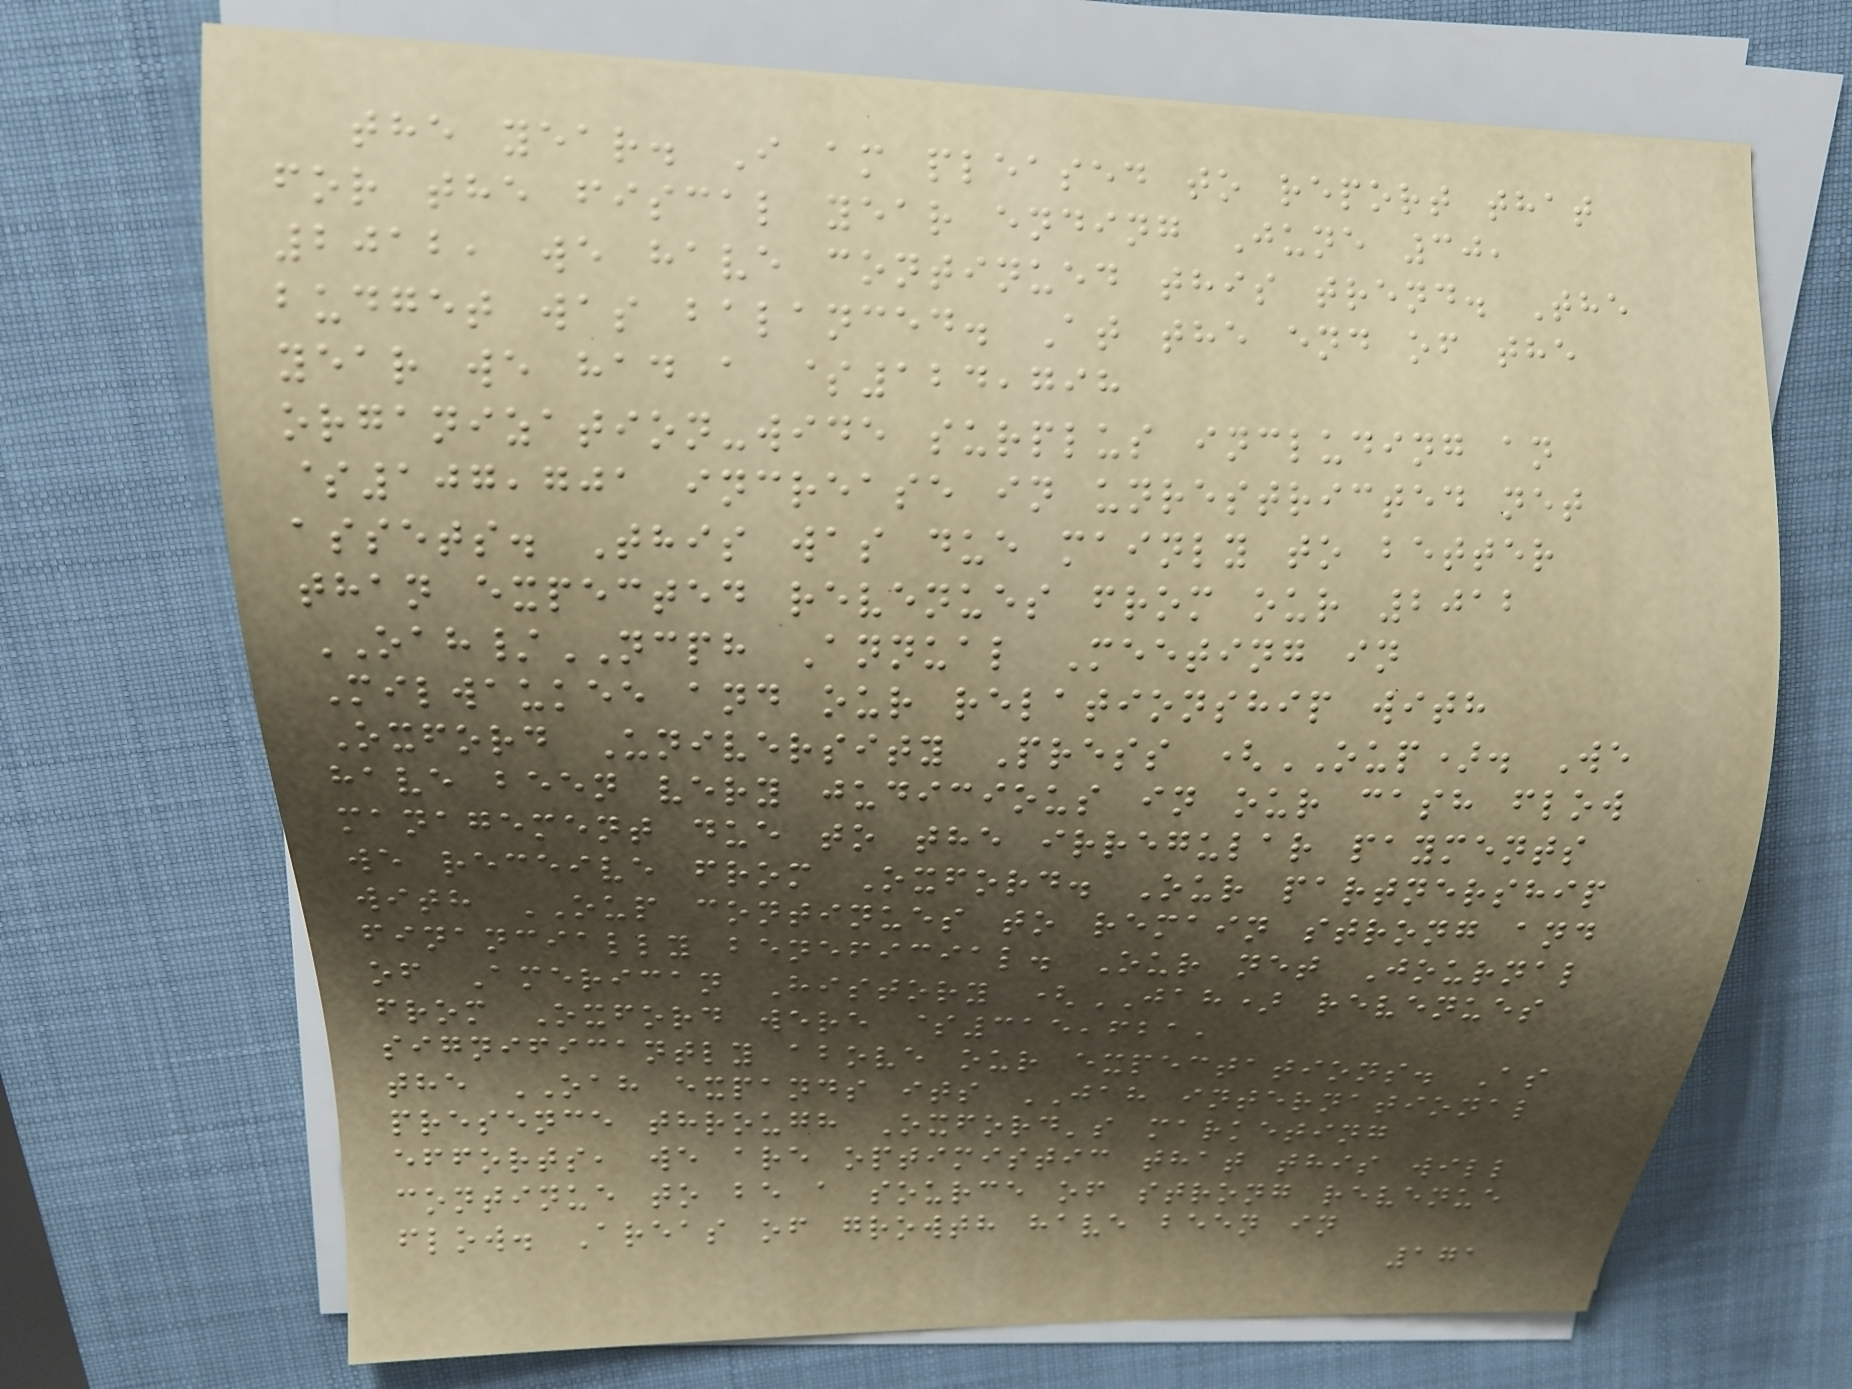the year. I am pleased to report that
for the fiscal year ending June 30,
2012, we have continued this trend. The
budget was balanced. At the end of the
year we had a $124,798
organization-wide surplus including an
$107,701 increase in unrestricted net
assets. This was due mainly to better
than expected revenues from our 2012
OAH/NCPH Annual Meeting in
Milwaukee and our relationship with
Oxford University Press (OUP). We
have been very judicious in our cash flow
management due to the irregular payments
we receive from Oxford. Our partnership
with OUP continues to remain strong and
financially beneficial. Our net Journal
of American History (JAH) revenues
from Oxford were $315,621,
significantly above our expectations. As
the OAH expands its JAH international
presence through Oxford's marketing
efforts, we are optimistic that this will
continue to be a source of strong revenue
flow. Areas of growth have been in
171
